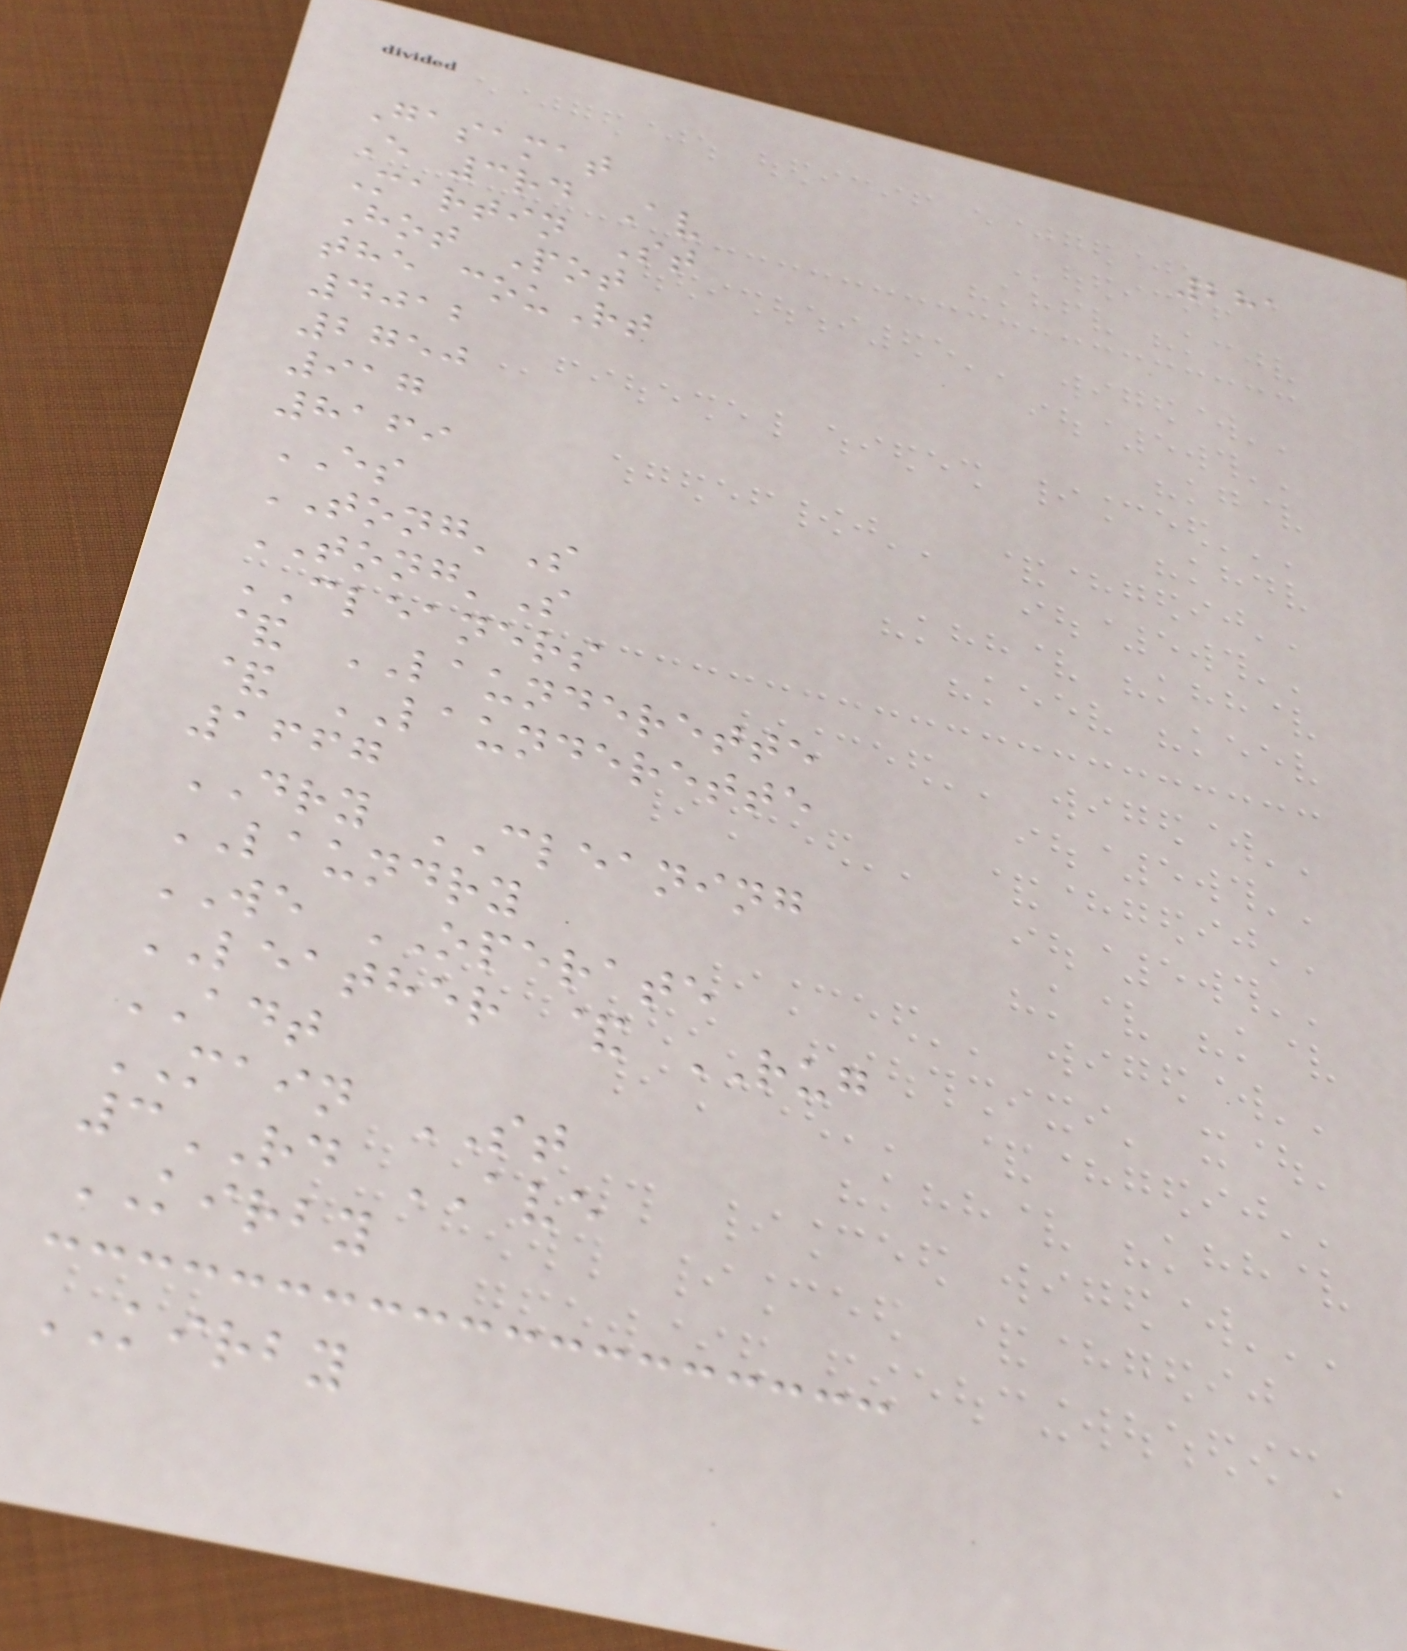281
Gasamat
E 3rd Av
Martin St
Hot Pot
the couRt
4012
2750
917
8169
ES
TONG'S
TONG'S
CLEANERS
& LAUNDERETTE
& LAUNDERETTE
1667
DRY CLEANING
LAUNDRY
WE OPERATE
LEATHER & RUG
ADT
MAIN ST
3RD AVE
KIRBY
KIRBY
